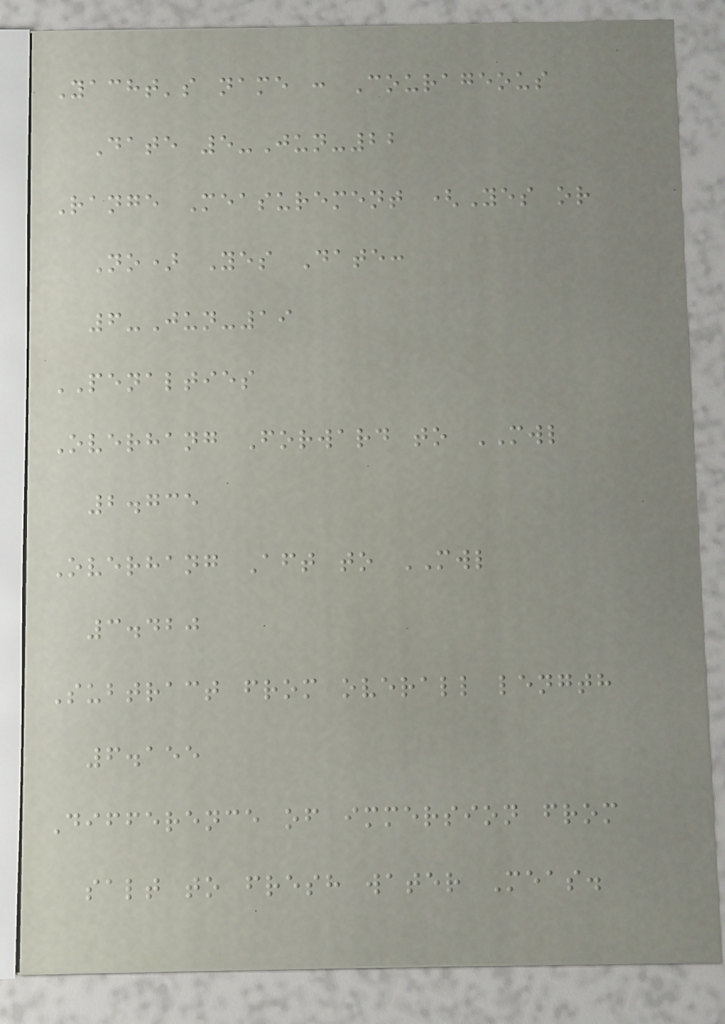Yacht's name : Courageous
Date 5-Jun-22
Range Measurement (Yes or
No) Yes Date:
6-Jun-19
PENALTIES
Overhang Forward to MWL
2.735
Overhang Aft to MWL
3.420
Subtract from overall length
6.155
Difference of immersion from
salt to fresh water Meas.
